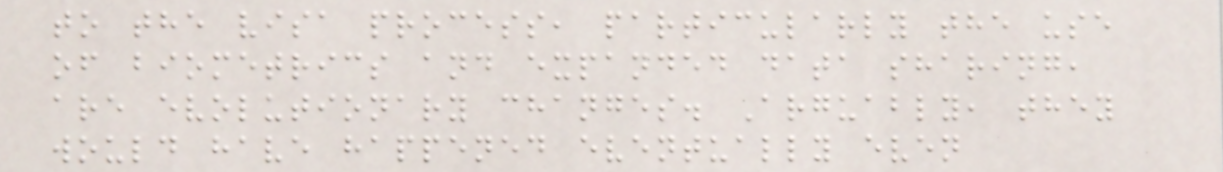to the visa process, particularly the use
of biometrics and expanded data sharing,
are evolutionary changes. Arguably, they
would have happened eventually even
